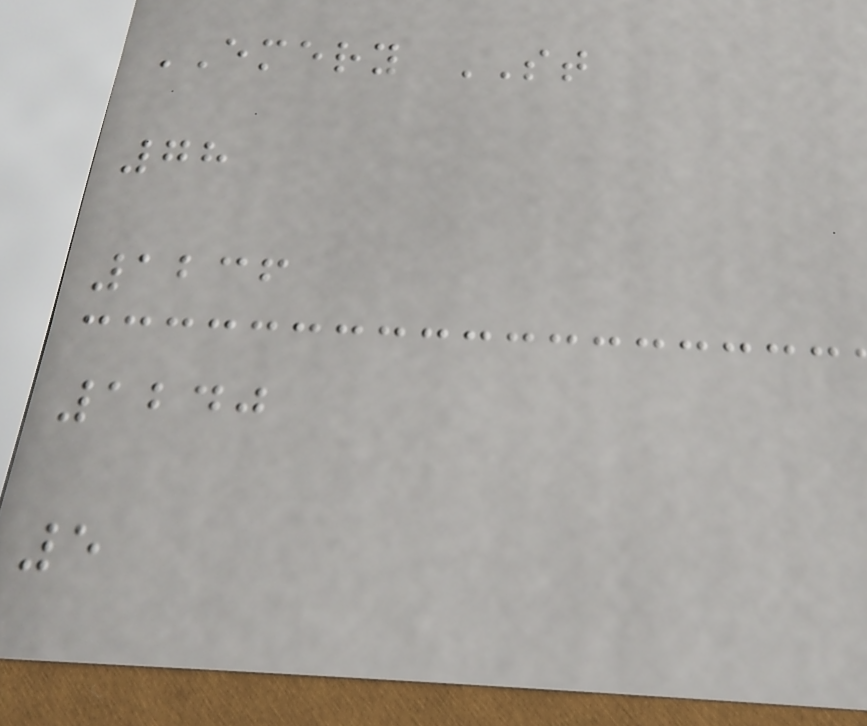EMERY ST
78
1236
1240
5
